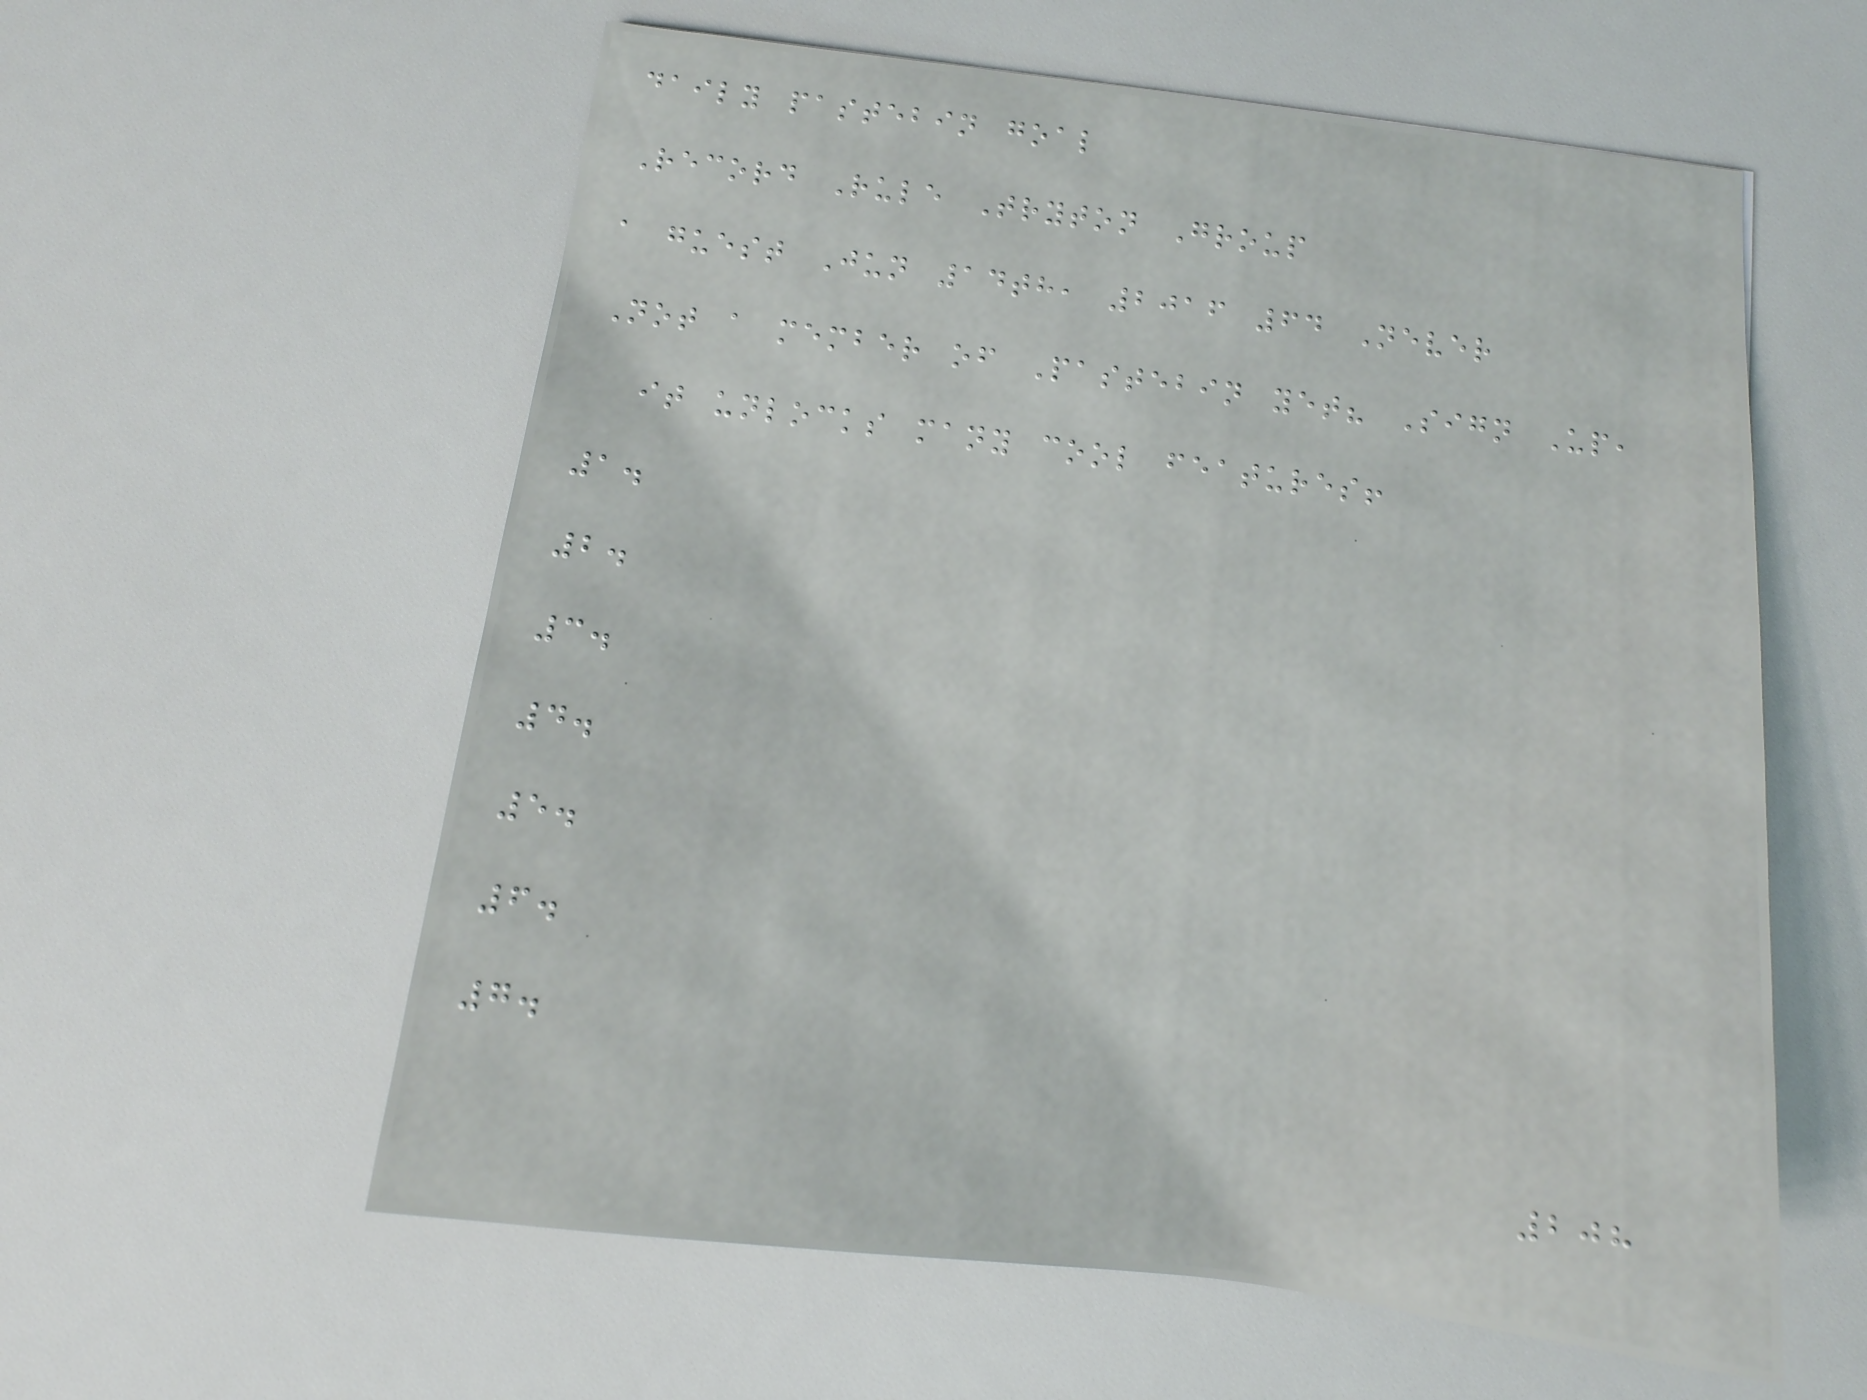daily pastebin goal
Record Rule Tryton Group
a guest Jun 14th, 2016 64 Never
Not a member of Pastebin yet? Sign Up,
it unlocks many cool features!
1.
2.
3.
4.
5.
6.
7.
208
